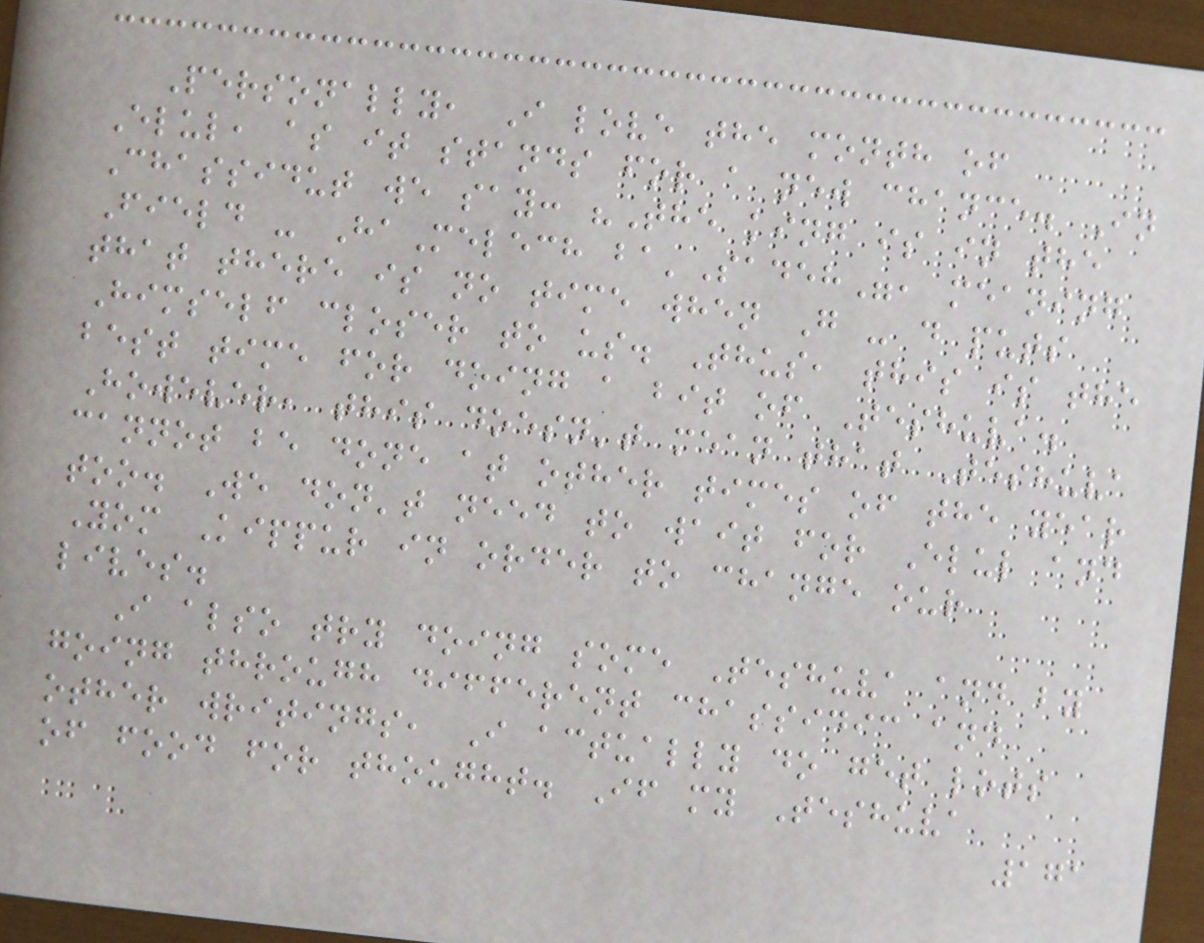Personally, I love the month of
Elul, as it stands for a new chance. In
Chassidut we say: "The king is in the
Field - HaMelech ba'Sadeh", meaning
that there is no time when G - d puts
Himself closer to us. Thus, this is the
best time for doing a bit of Teshuva.
However, this doesn't mean that Teshuva
cannot be done at other times of the year
too. We don't need to wait for Elul and
Yom Kippur in order to change our
lives.
I also try doing some Teshuva and by
going through different chassidic and
other writings, I actually do get lots
of food for thought. If my Teshuva
171
